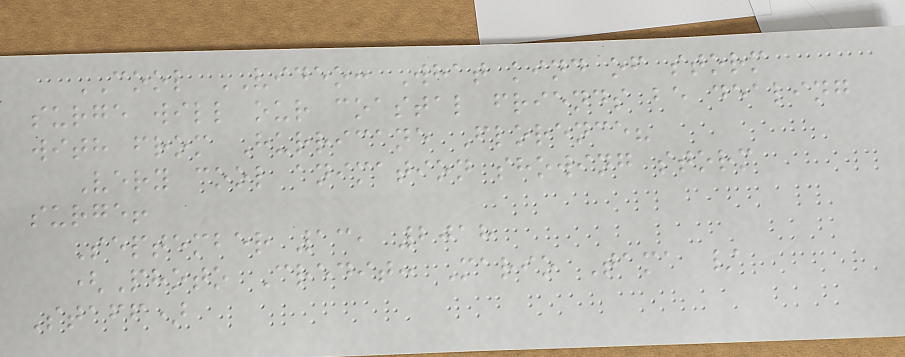COOL VIDEO: What kind of storm
surge will our coastal friends be dealing
with from Hurricane Florence?
Very cool animation showing storm
surge!
September 13, 2018
(Photo Credit: Mario Tama /
Staff)
